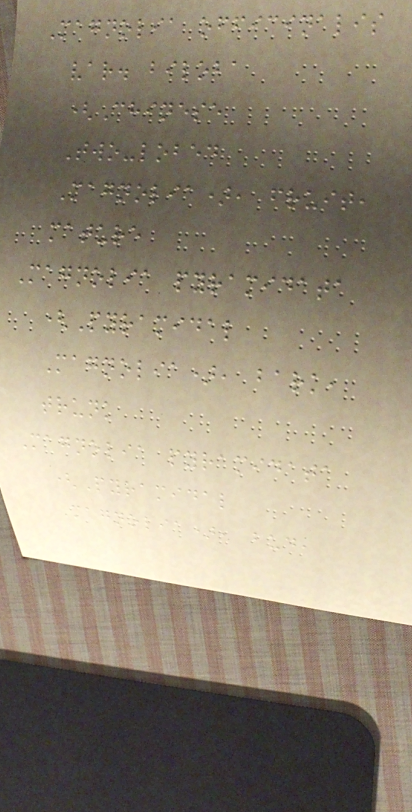Magnolia officinalis
var. biloba
(Chinese
Two-lobed
Magnolia), fruit,
mature
Magnolia pyramidata
(Pyramidal
Magnolia), bark,
trunk
Magnolia pyramidata
(Pyramidal
Magnolia), bud,
